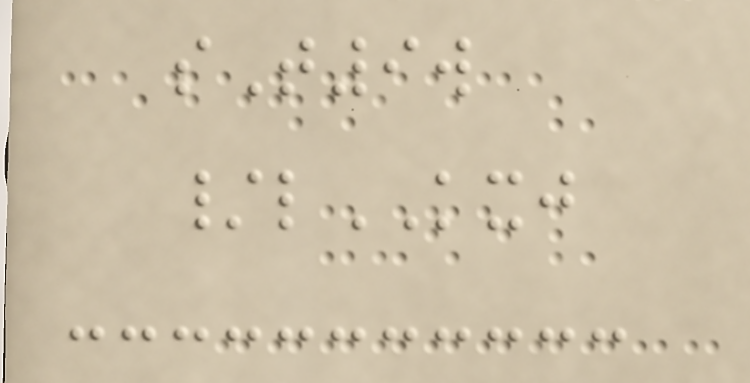sT9w
/lKXJ
